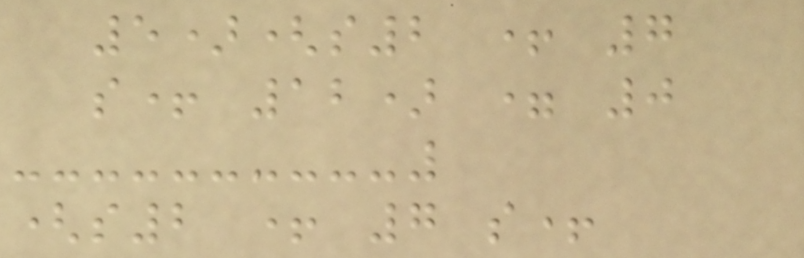5)(s2 + 7
s+ 12) = 0
(s2 + 7 s+
